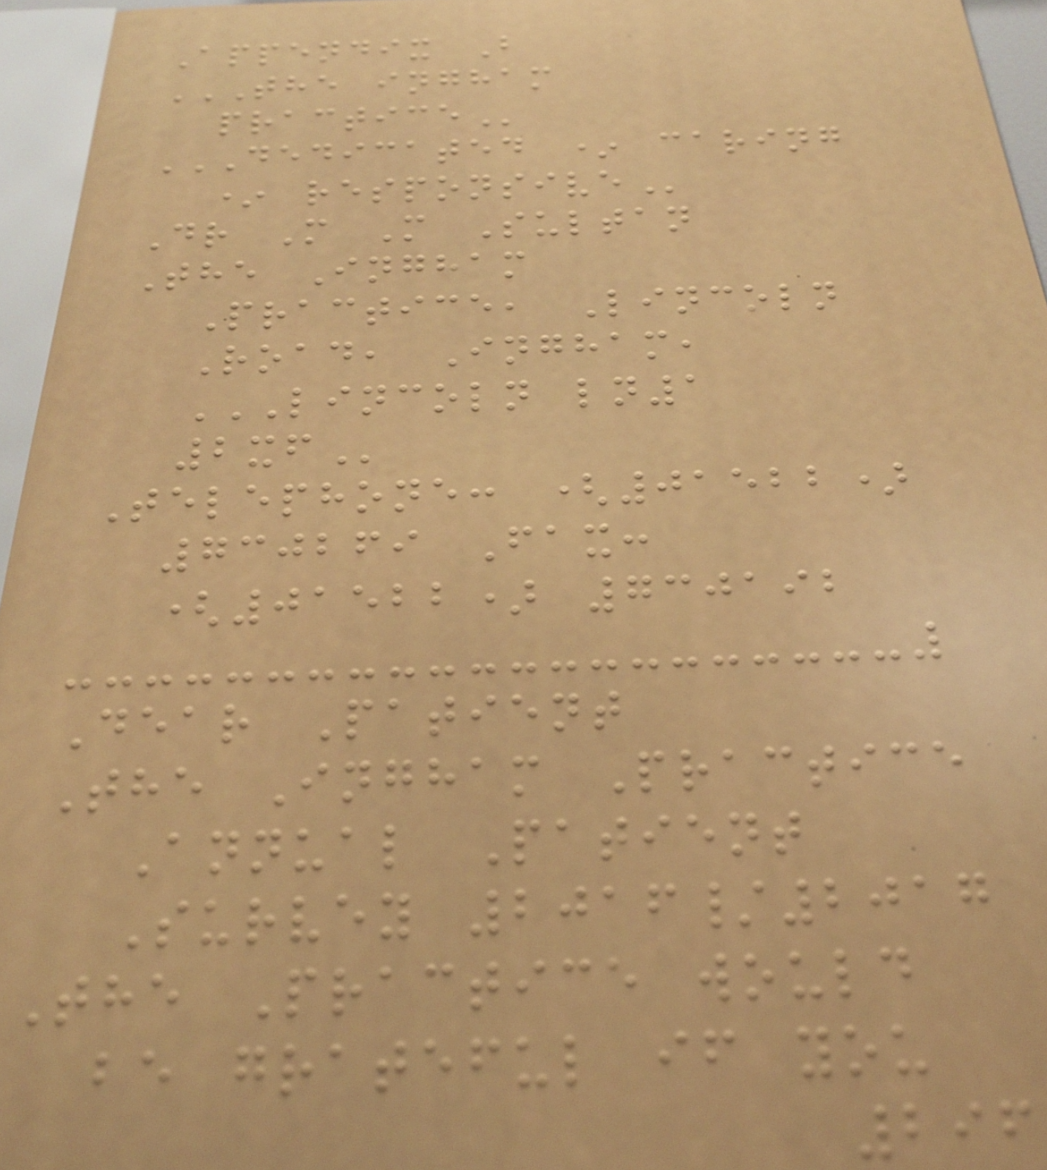Appendix B
THE INGHAM
PRACTICE
DEDICATED * CARING
* RESPONSIVE
Dr M M Sultan
The Ingham
Practice, Lincoln
Road, Ingham,
LINCOLN LN1
2XF
Telephone: (01522)
730269 Fax:
(01522) 730192
Dear Patient
The Ingham Practice
Annual Patient
Survey 2016/2017
The Practice would
be grateful if you
296
